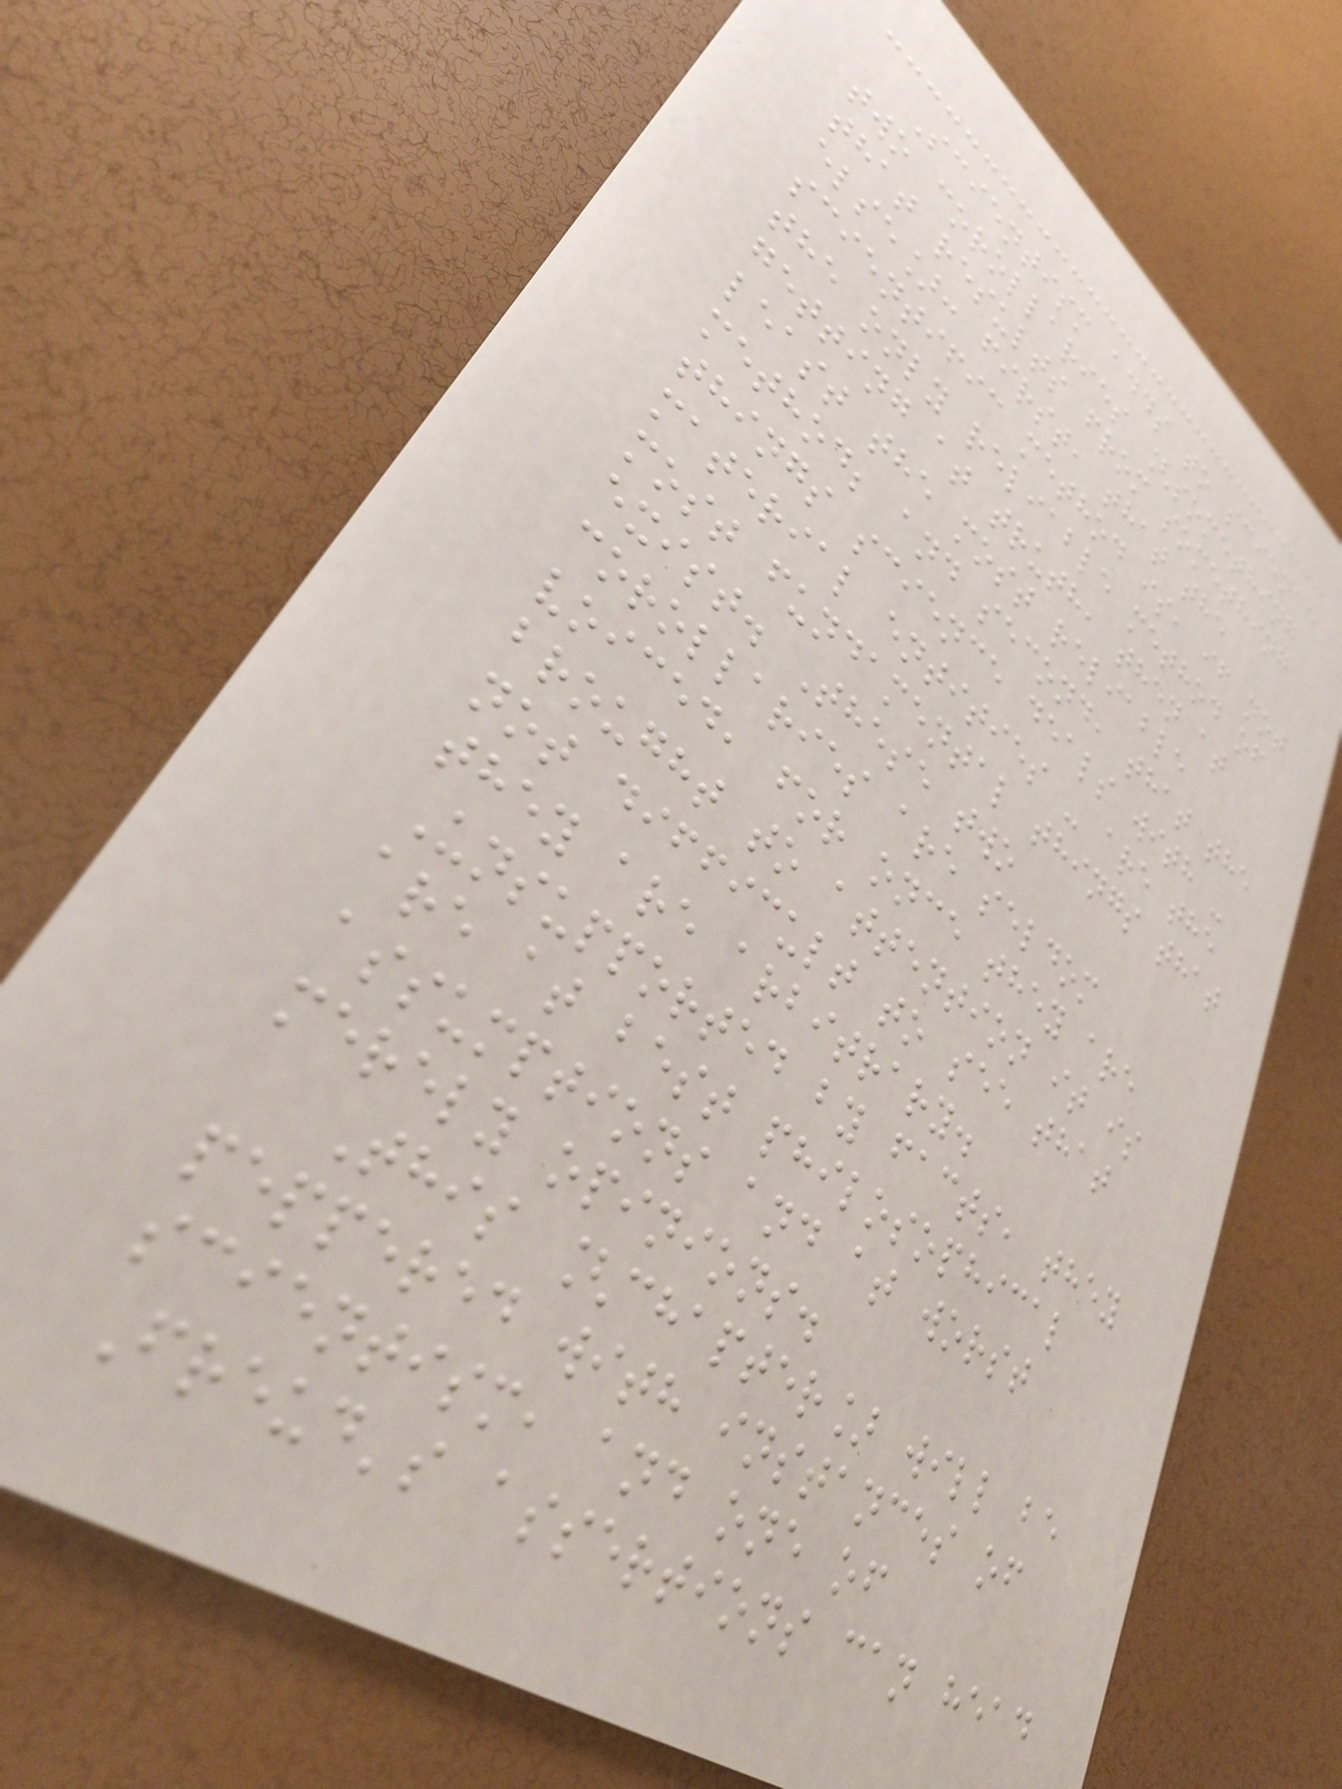Scientism adds to science
two corollaries [something
that results from something
else]: first, that the
scientific method is, if not
the only reliable method of
getting at truth, then at
least the most reliable
method; and second, that the
things science deals with -
material entities - are the
most fundamental things that
exist. These two
corollaries are seldom
voiced, for once they are
brought to attention it is
not difficult to see that
they are arbitrary.
Unsupported by facts, they
are at best philosophical
assumptions and at worst
merely opinions.
This [chapter] will be
peppered with instances of
scientism, and one of
Freud's assertions can head
